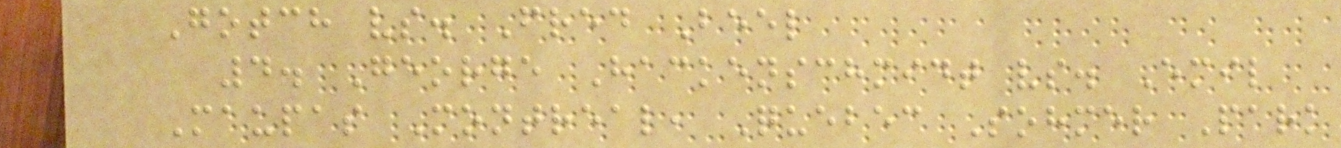Gotch vs. Fred Beel
4. George Hackenschmidt vs. Emil
Maupas Montreal, Quebec Sohmer Park
